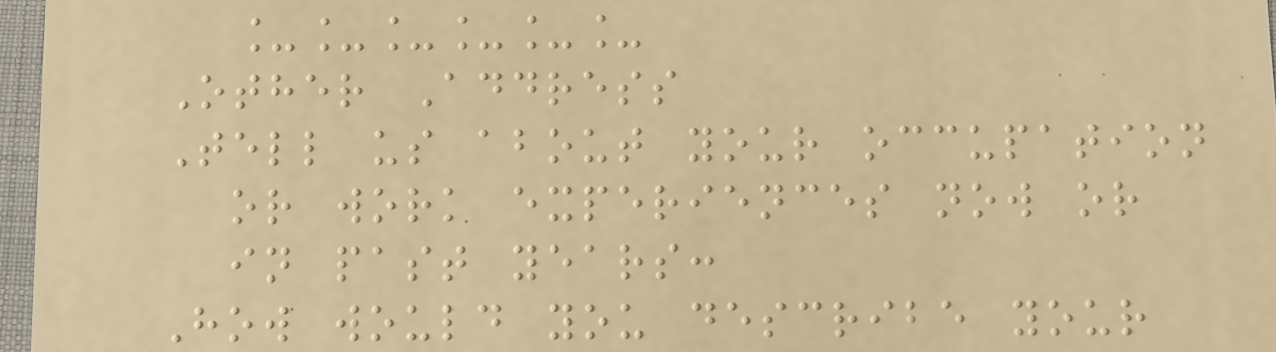______
Other Address
Tell us about your occupation
or work experiences now or
in past years:
How would you describe your
